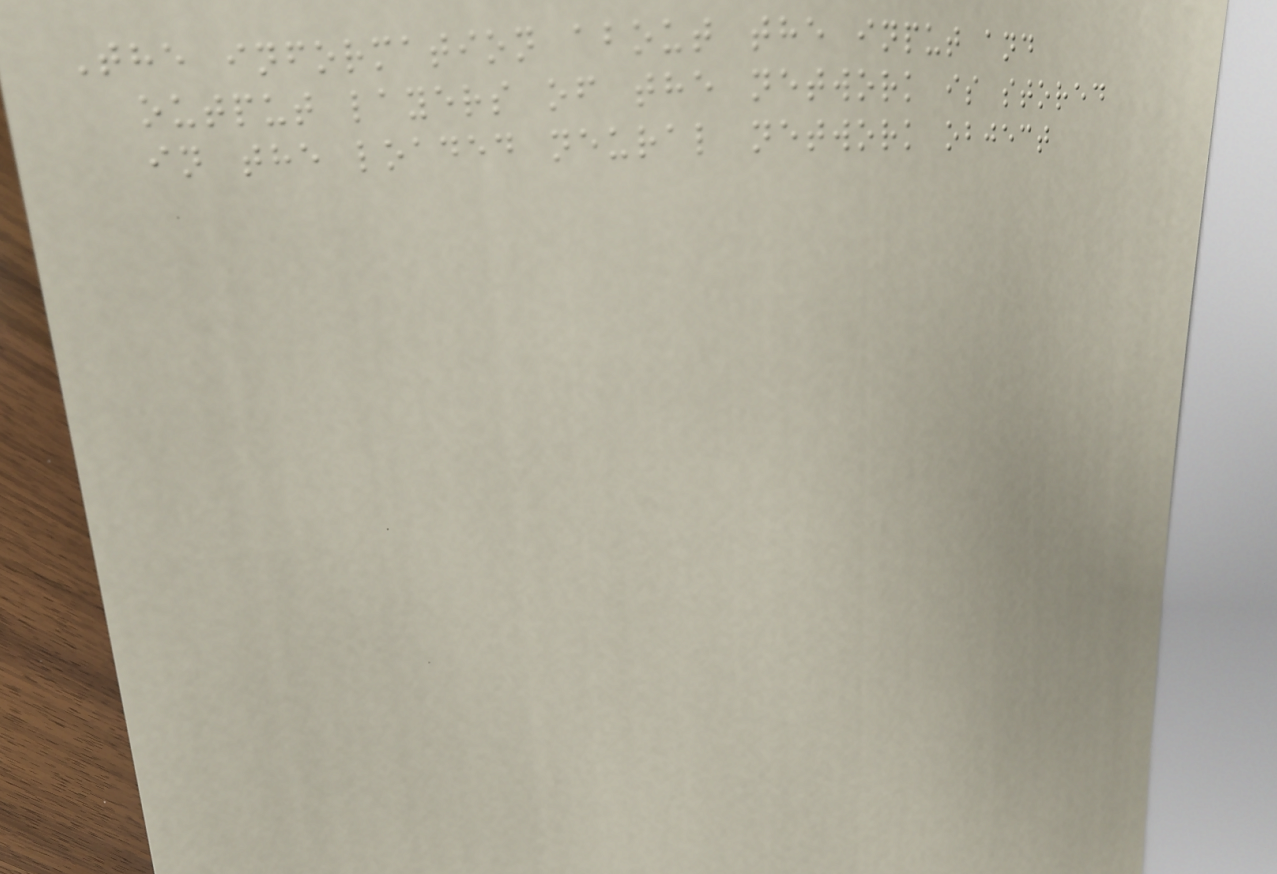The information about the input and
output layers of the network is stored
in the loaded neural network object
